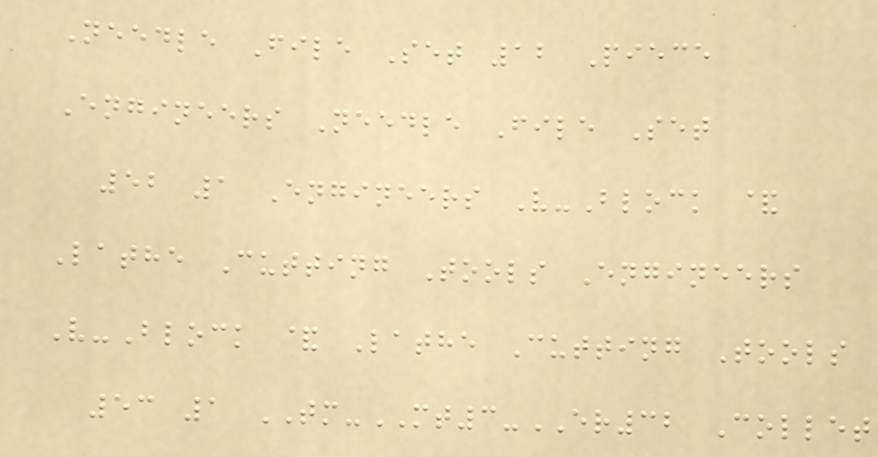Needle File Set 12 Piece
Engineers Needle File Set
52 1 Engineers V-Block &
Lathe Cutting Tools Engineers
V-Block & Lathe Cutting Tools
53 1 TM-MT3-ER32 Collet
